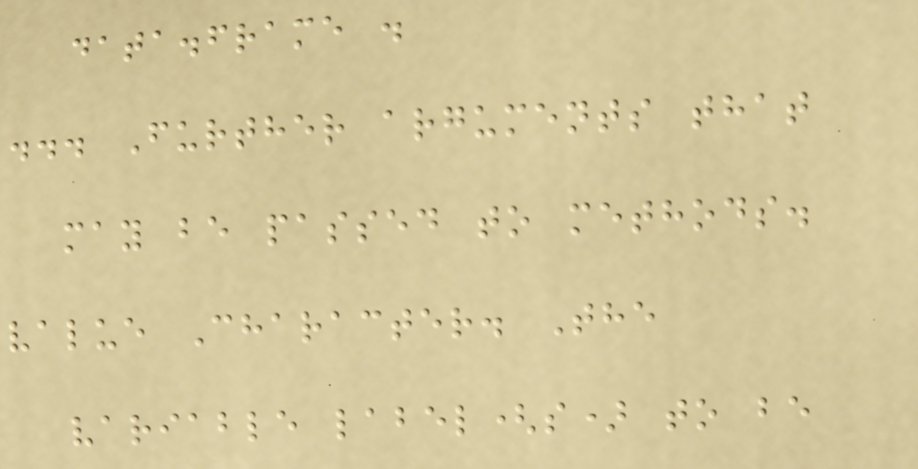data.frame .
... Further arguments that
may be passed to methods.
value Character. The
variable label(s) to be
